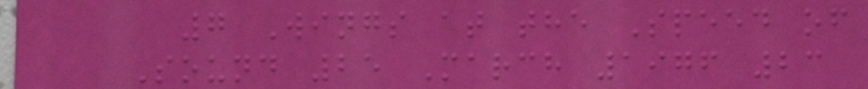7 Wings at the Speed of
Sound 25 March 1976 23
